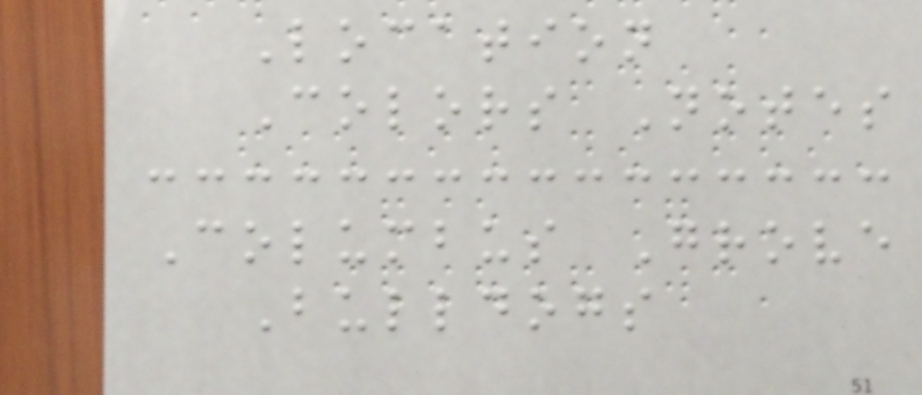Location
Colors Notes
Columbus Grove
Bulldogs
